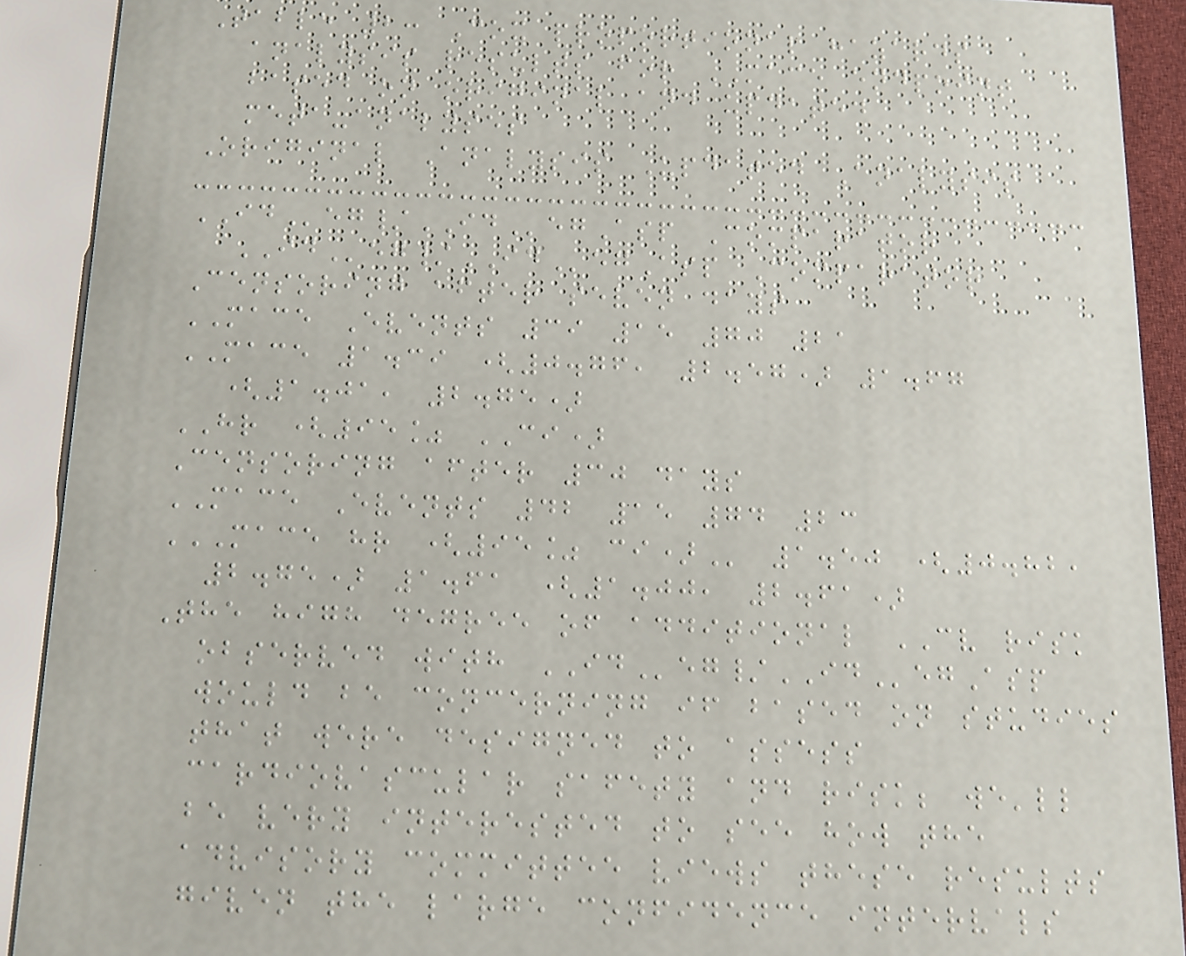Table 2: Cox proportional hazards
analysis results for MACE endpoint
based on original and updated
meta-analyses
Original Analysis Updated Analysis
IDeg/IDegAsp Comparator
IDeg/IDegAsp Comparator
Censoring after seven days
MACE Events 39 15 70 21
MACE 1.39 (0.76, 2.57) 1.67
(1.01, 2.75)
HR (95% CI)
Censoring after 30 days
MACE Events 42 15 74 23
MACE HR (95% CI) 1.50 (0.82,
2.75) 1.61 (1.00, 2.61)
The high degree of additional CV risk
observed with IDeg/IDegAsp
would be concerning if based on studies
that were designed to assess
cardiovascular safety and risk; we'll
be very interested to see how the
advisory committee views these results
given the large confidence intervals
